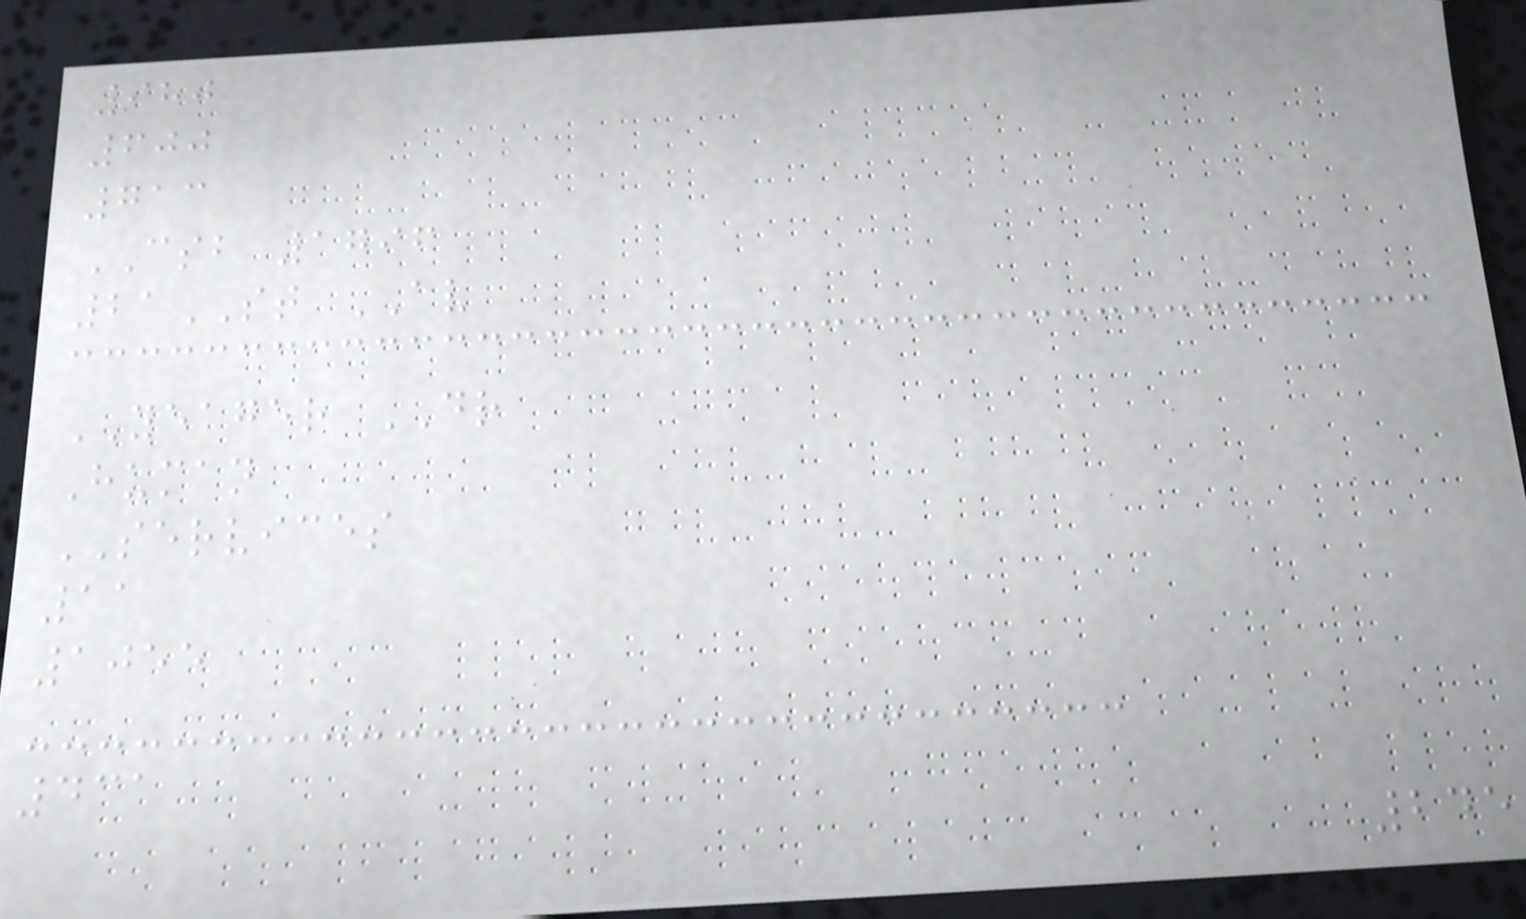980
600
713
CSB 1796
21ST AV
YEAGER DR
Human
SERVICES
11
1055
431
245
